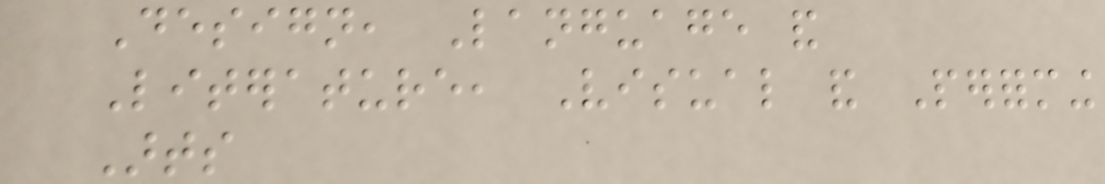Design, Language and
Literature, Visual and Performing
Arts
